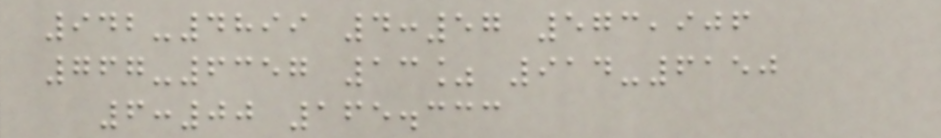942-4899 4:57 573,906
767-6357 13% 914-6150
6:00 165.333
